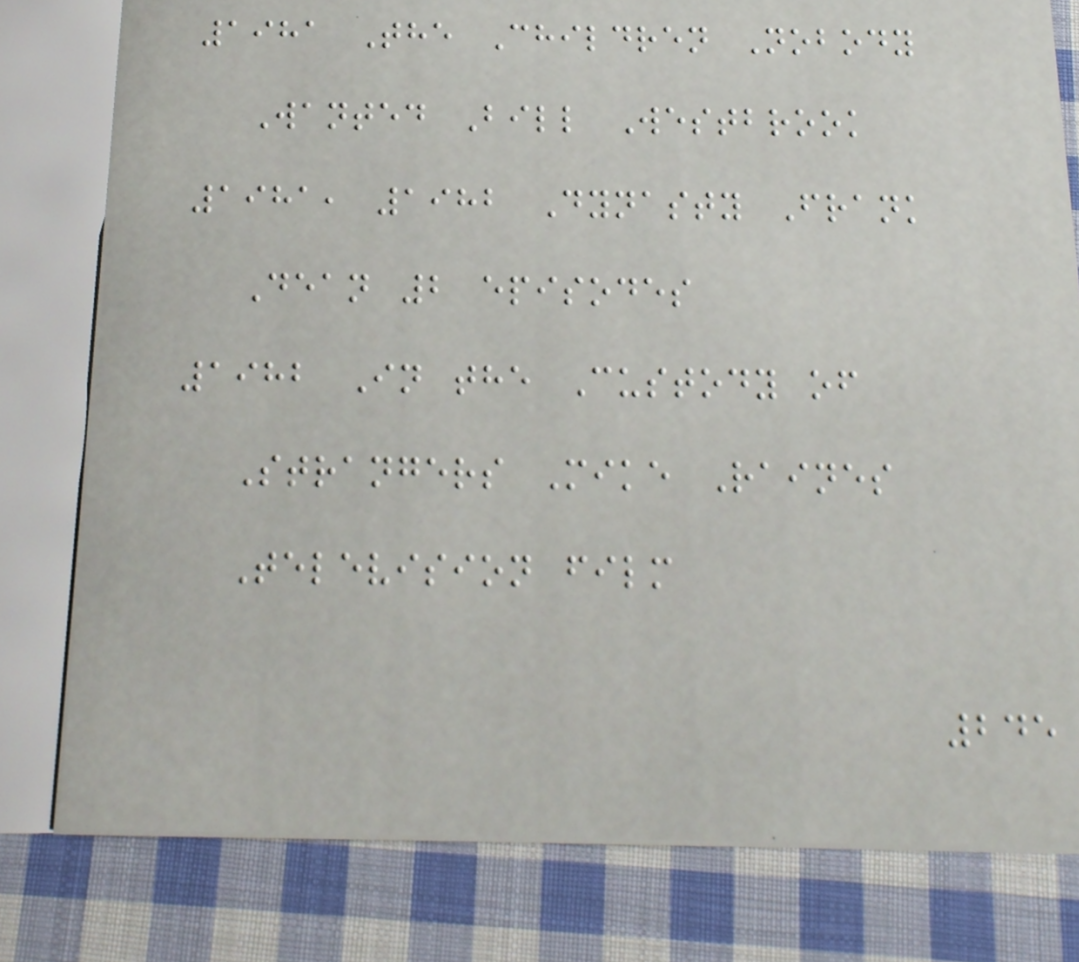1981 The Children Nobody
Wanted Bill Westbrook
1981, 1982 Dynasty Frank
Dean 2 episodes
1982 In the Custody of
Strangers Mike Raines
Television film
245
